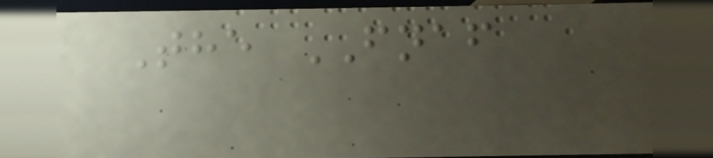The FNAF
